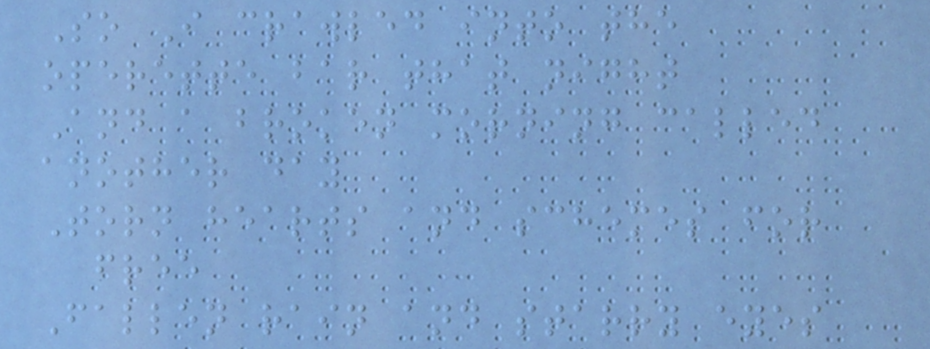So I crawled into the
operette bar that night
And a broken morning called
another day
Torn hearts and schemes for
free
Fallen rain and starry eyes
